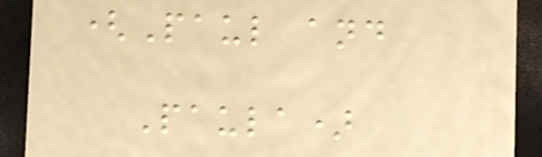(Paul and
Paula)
